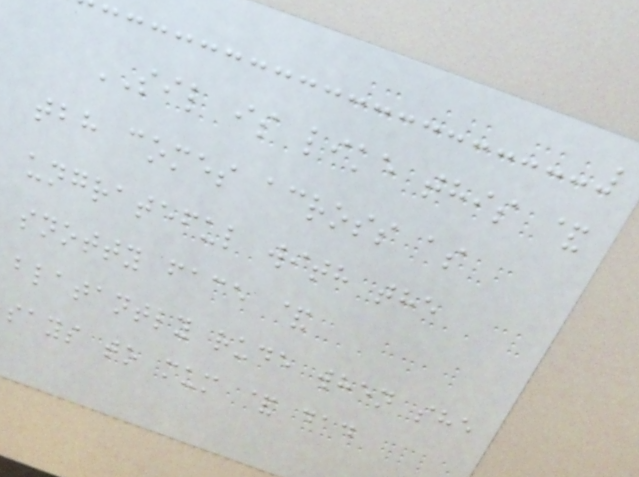SIL is like this &
tbh comes across as
ungrateful with the
snotty face &
blatantly rude when she
says to mum & dad
